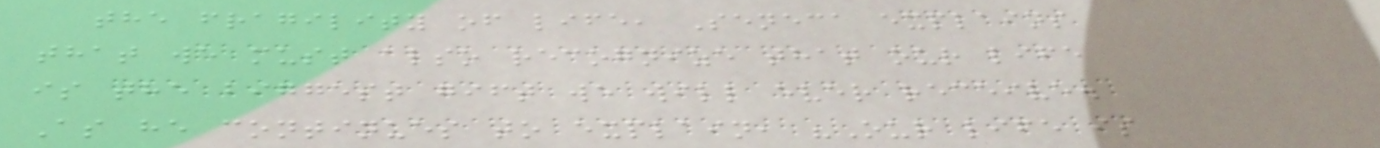the fragility of life, Seneca explains
that we must also recognize that our life
is the biggest gift we will ever receive.
As he continues to explain, "Our life is
